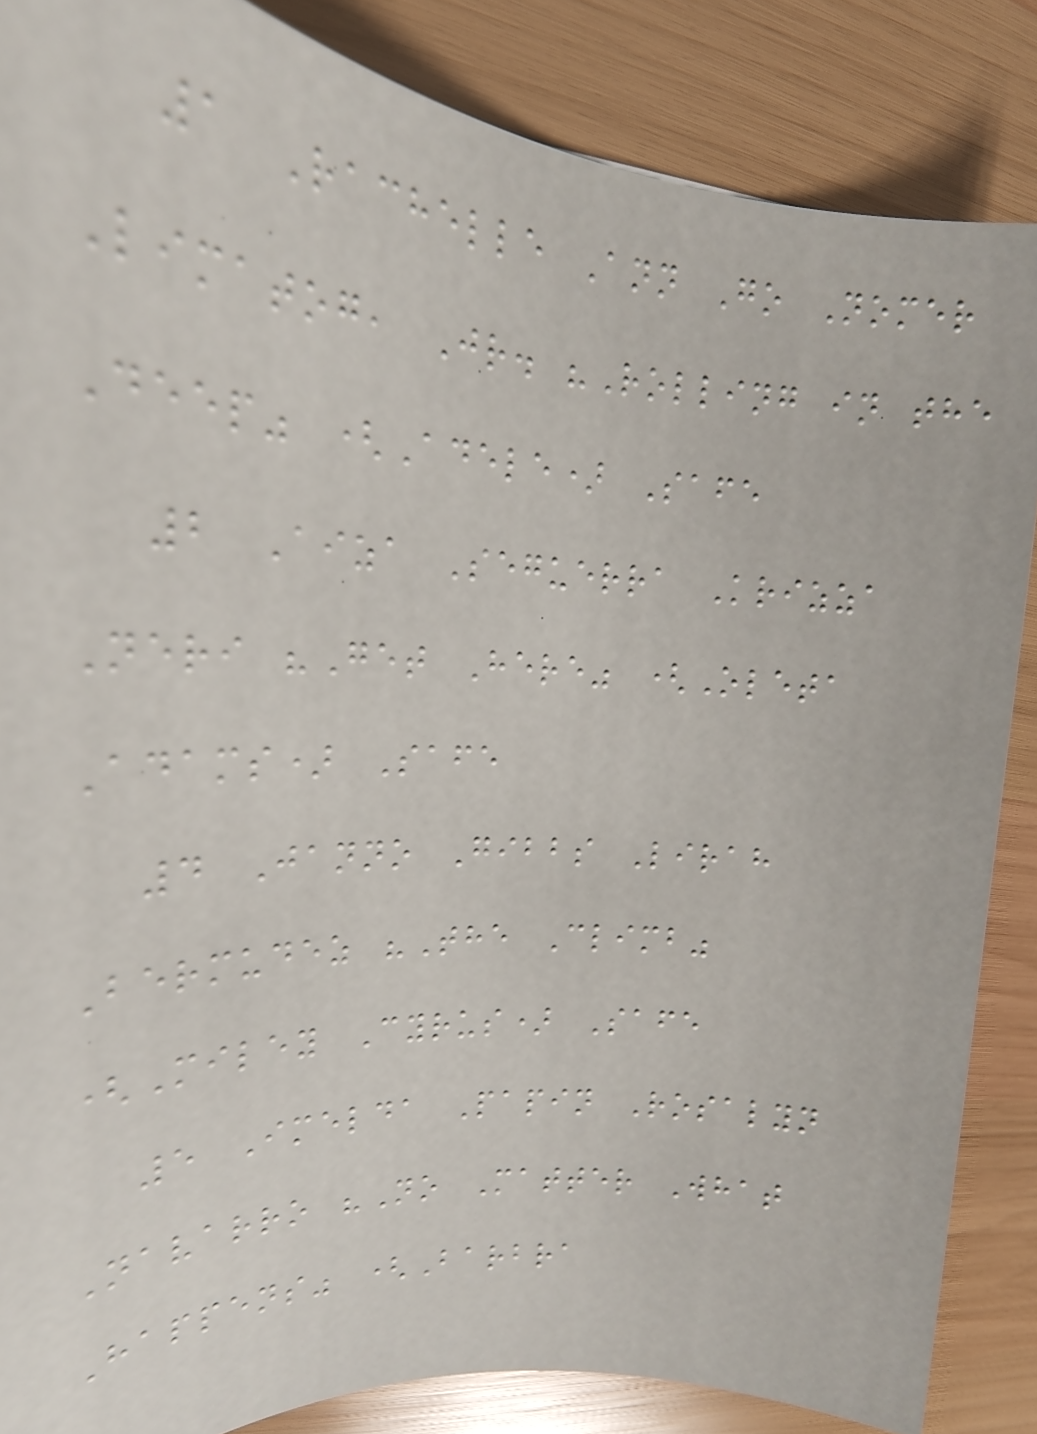1 Rachelle Ann Go Nomer
Limatog, Jr. "Rolling in the
Deep" (Adele) Safe
2 Aiza Seguerra Krizza
Neri "Get Here" (Oleta
Adams) Safe
4 Janno Gibbs Lirah
Bermudez "The Climb"
(Miley Cyrus) Safe
5 Imelda Papin Rosalyn
Navarro "No Matter What
Happens" (Barbra
